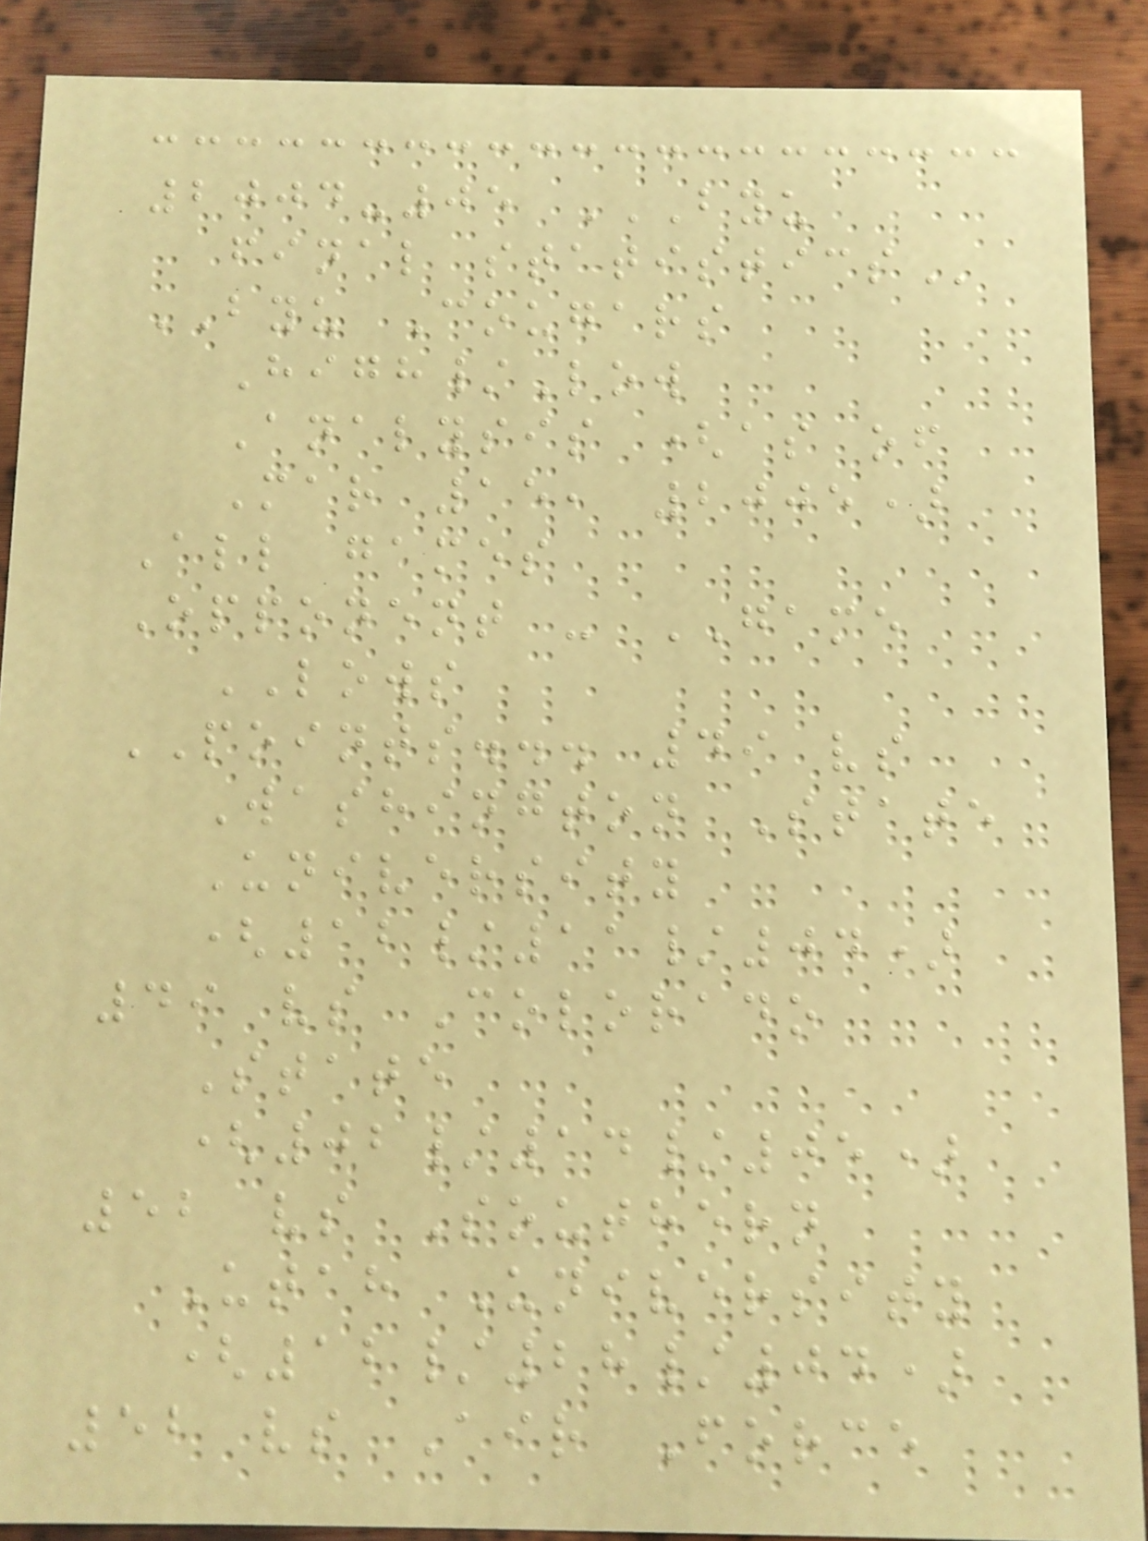2004-05 BYU
FINAL STATISTICS
BYU Cougars
High/Low
Analysis (as of
Mar 15, 2005)
All games
Opponent - GAME
LOWS
POINTS... 49 vs
Washington State
University
(12/11/04)
49 vs Colorado
State
(02/14/05)
52 vs Southern
Utah University
(12/28/04)
52 vs Air Force
